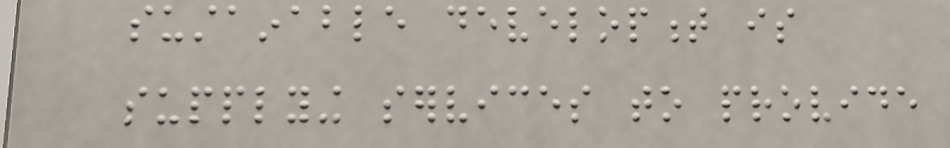sustainable development is
supplying services to provide
